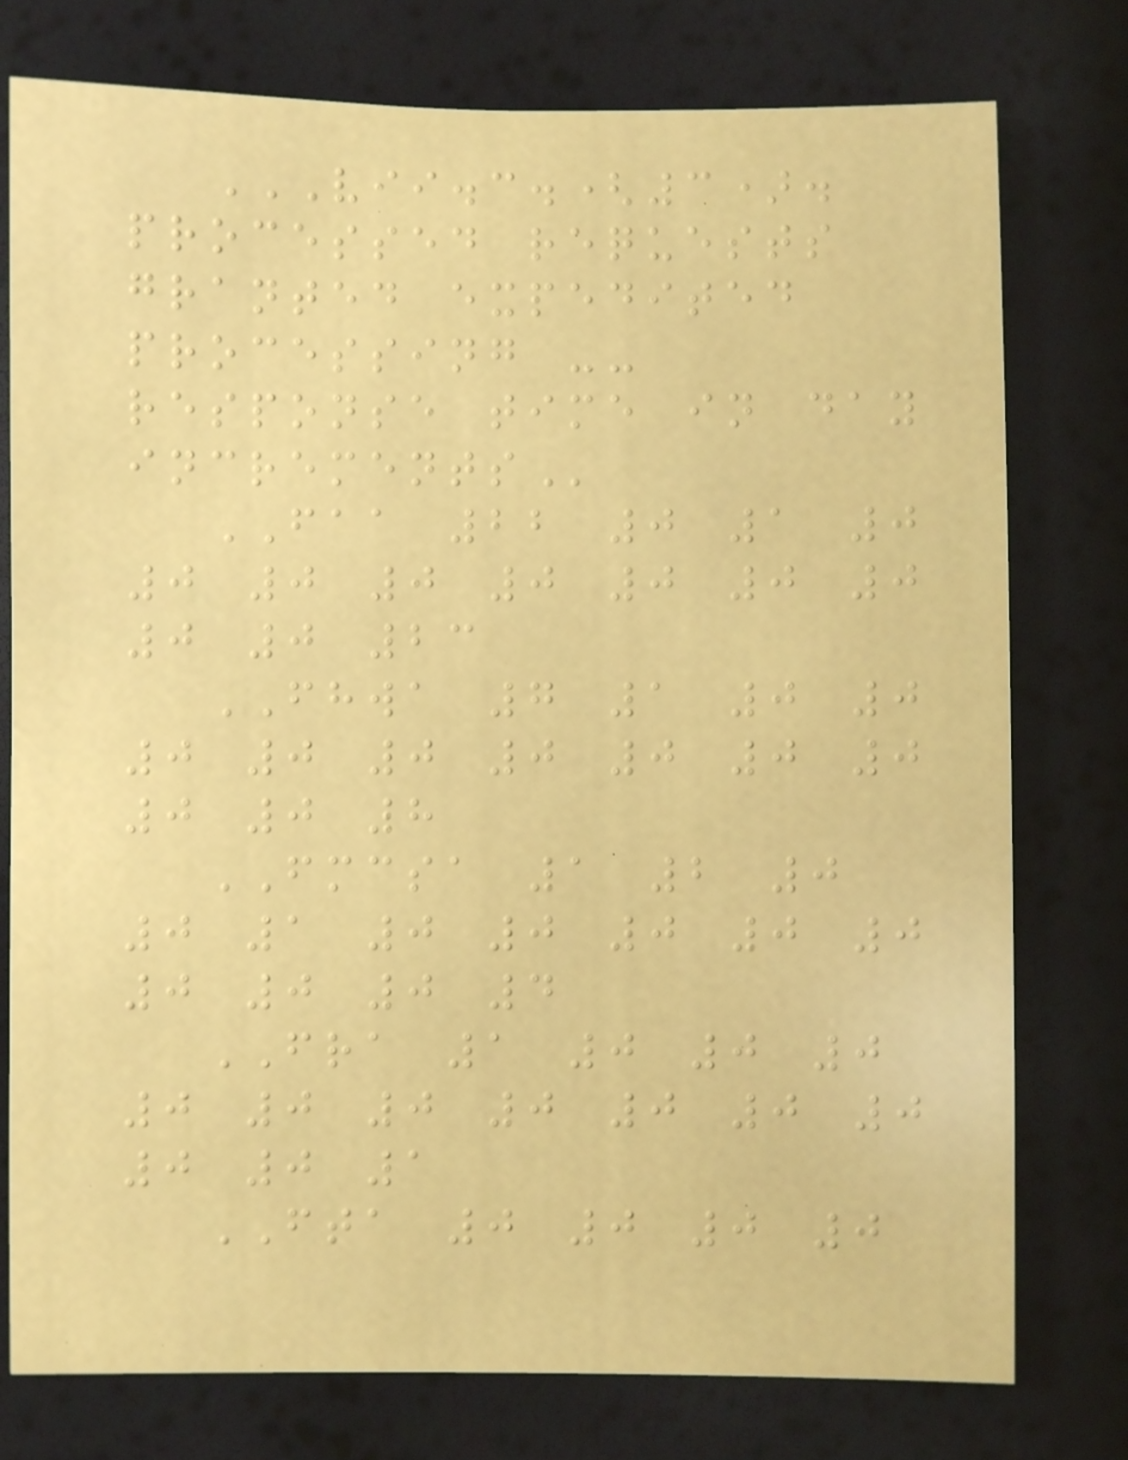VII.C.(3).
PROCESSED REQUESTS
GRANTED EXPEDITED
PROCESSING --
RESPONSE TIME IN DAY
INCREMENTS
FAA 22 0 1 0
0 0 0 0 0 0 0
0 0 23
FHWA 7 1 0 0
0 0 0 0 0 0 0
0 0 8
FMCSA 1 2 0
0 1 0 0 0 0 0
0 0 0 4
FRA 1 0 0 0
0 0 0 0 0 0 0
0 0 1
FTA 0 0 0 0
